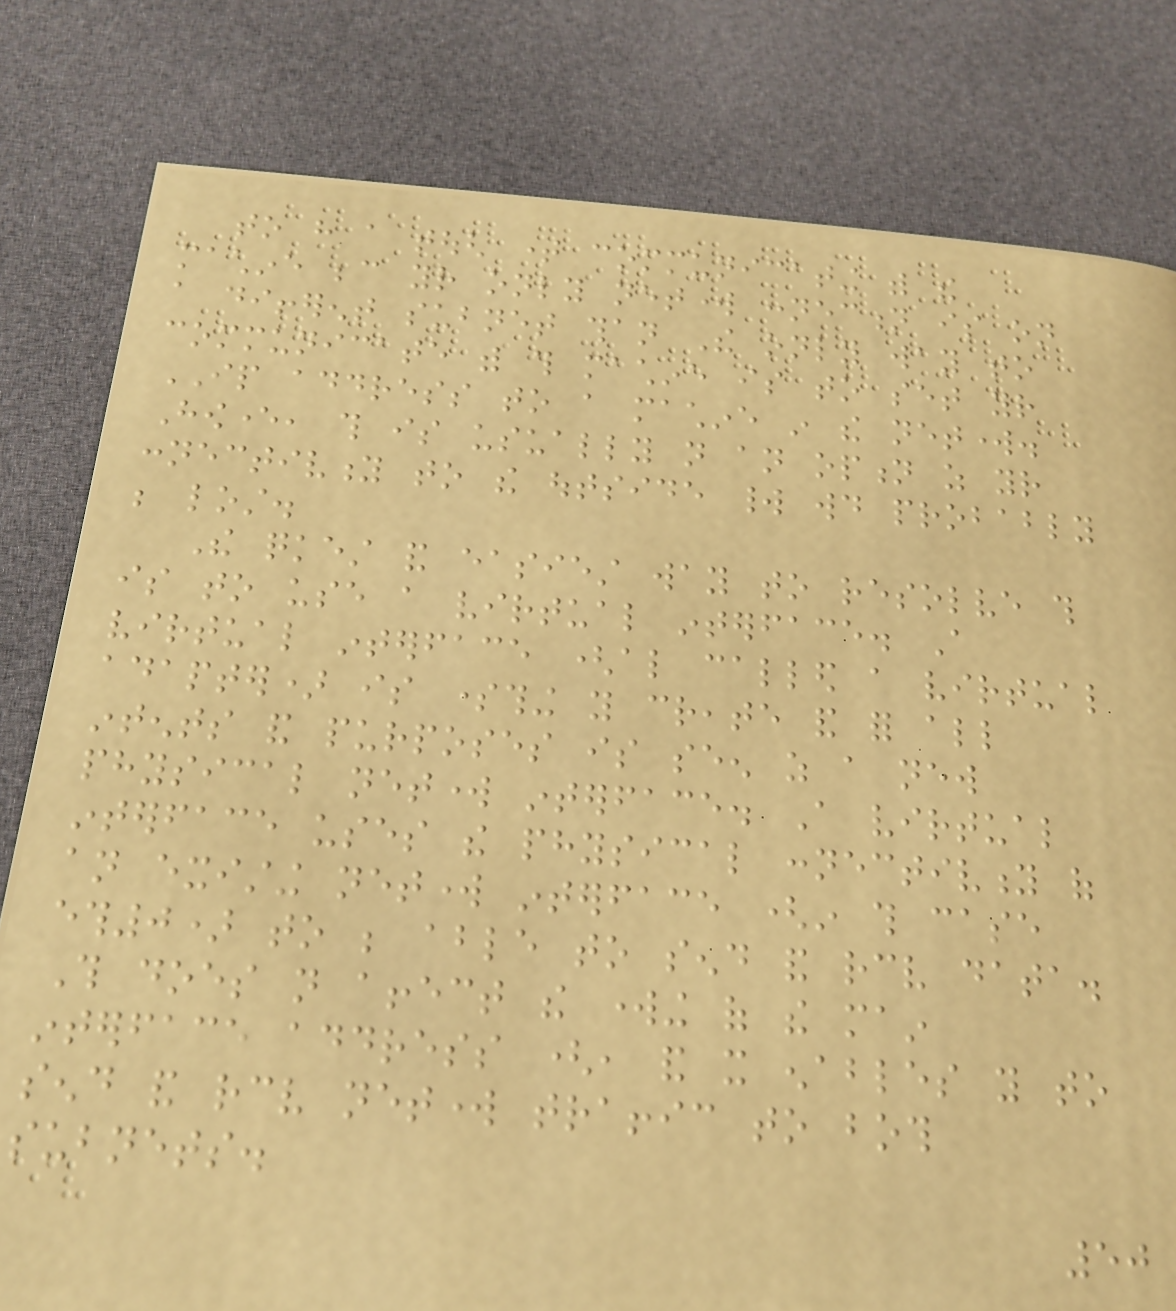to have a tough time communicating with the
machine because your only network connection is on
a different subnet than The only way to
communicate with this machine is to set your
IP address to a machine in the network.
However, this is usually not an option as your
connectivity to the outside world would probably
be lost.
The quickest and easiest way to resolve this
is to use a virtual interface. A
virtual interface (also called a virtual
adapter) is something you create and for all
intents and purposes is seen as a new
physical network interface. A virtual
interface uses the physical connectivity of
an existing network interface (in this case
eth0) to be able to send and receive data.
This does not affect the working of the main
interface address (, and it enables you to
send and receive network traffic to both
subnets.
50
